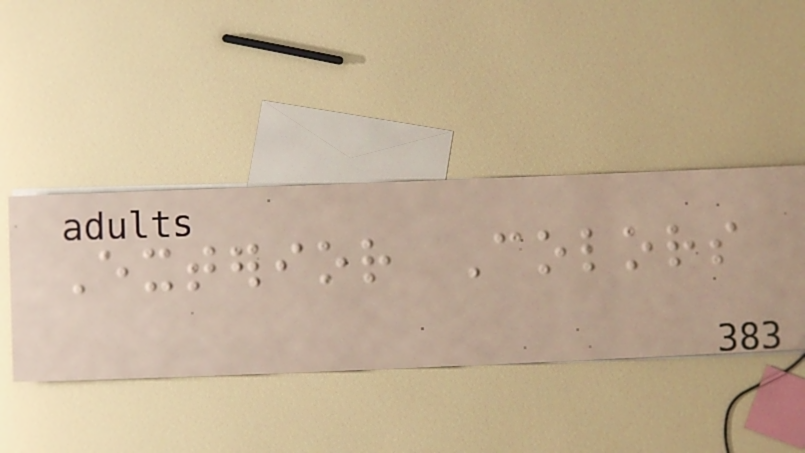Exterior Colors
